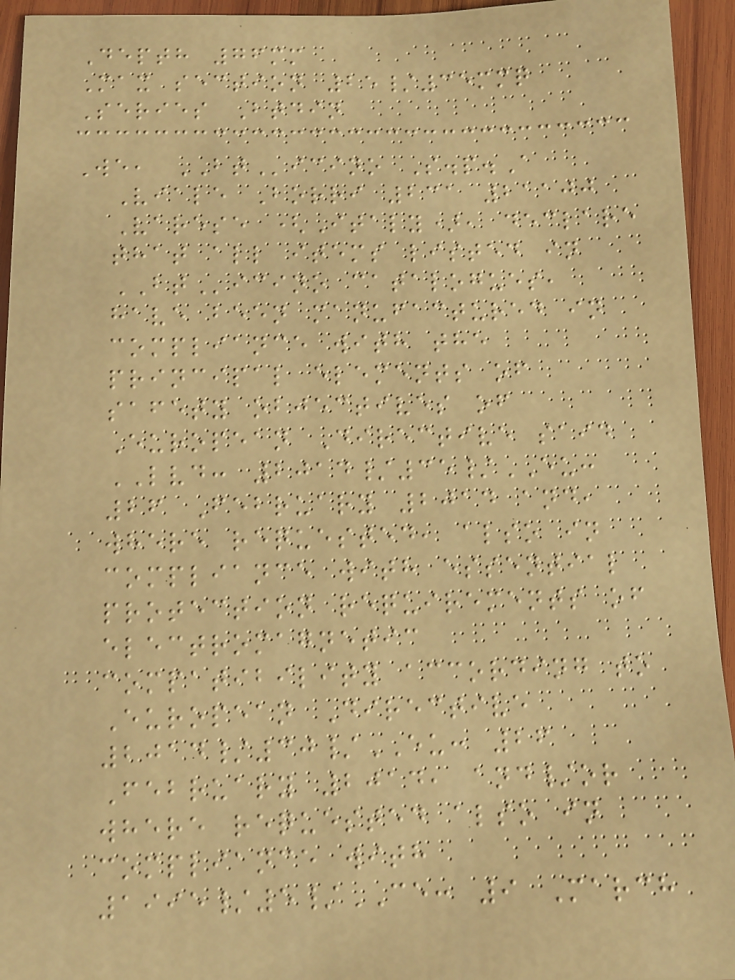Depth 76mm
Max section 25/35mmq
Series Btdin
We, BTicino S.p.A
Viale Borri 231 21100
Varese (Italy), declare
that all items listed in
BTicino catalogues,
have been manufactured in
compliance with the
principal elements of
safety objectives of
European Directive said
LVD: 2014/35/EU:
26 February 2014 and,
where requested, also in
compliance with essential
protection requirements of
electromagnetic
compatibility according to
European Directive
2014/30/EU: 26
February 2014, and/or
where requested also in
compliance with
1995/5/CE: 9 March
